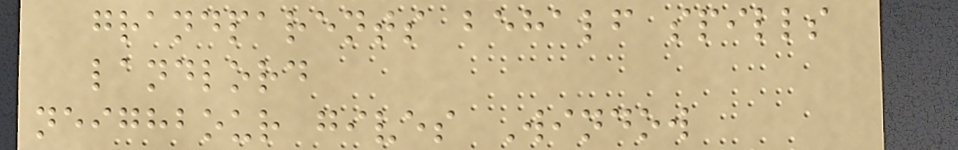grandparents behalf spills
landlord
neighbour gives Window
